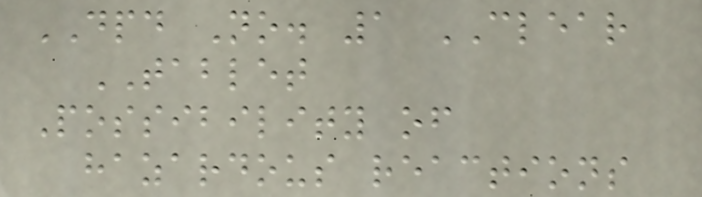DPD No. 1 CLEAR
TABLET
Possibility of
hazardous reactions
